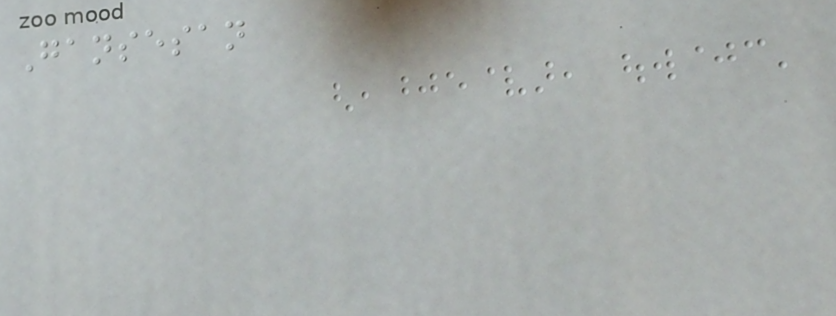Gansesan
